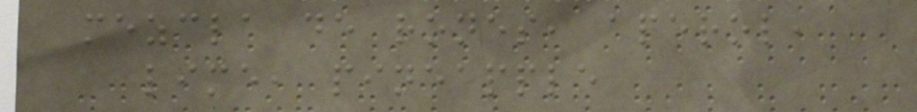mezcla de rones, aperol,
lime, pineapple
